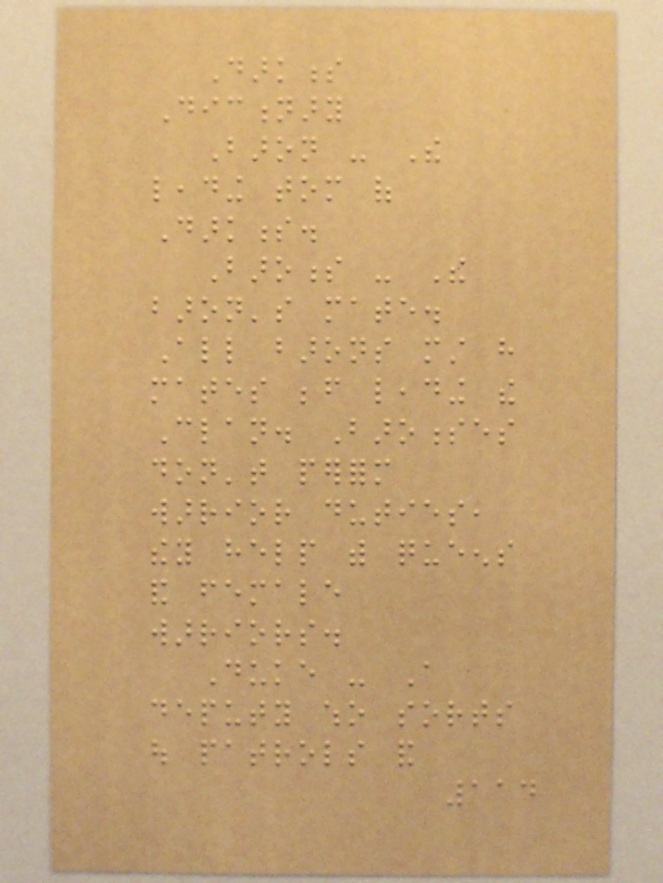Darkness
Dictionary
Baron - The
leading tom of
Darkness.
Baroness - The
baron's mate.
All barons must have
mates before leading the
Clan. Baronesses
don't perform
warrior duties,
they help with queens
and female
warriors.
Duke - A
deputy who sorts
out patrols and
114
